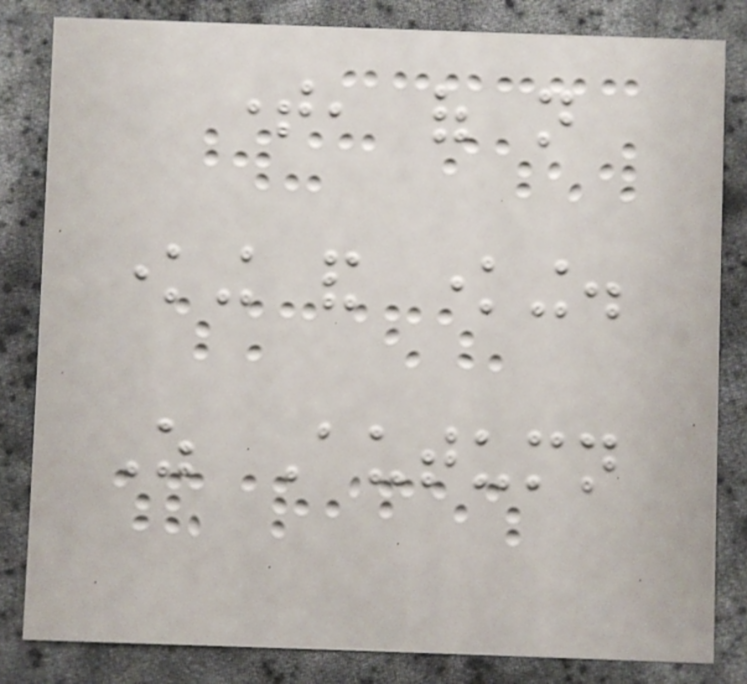time, of not
knowing and knowing.
As Autumn
